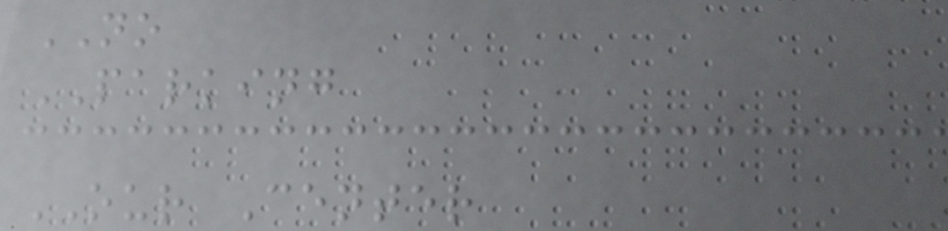NO
PARKING
OUR Center
